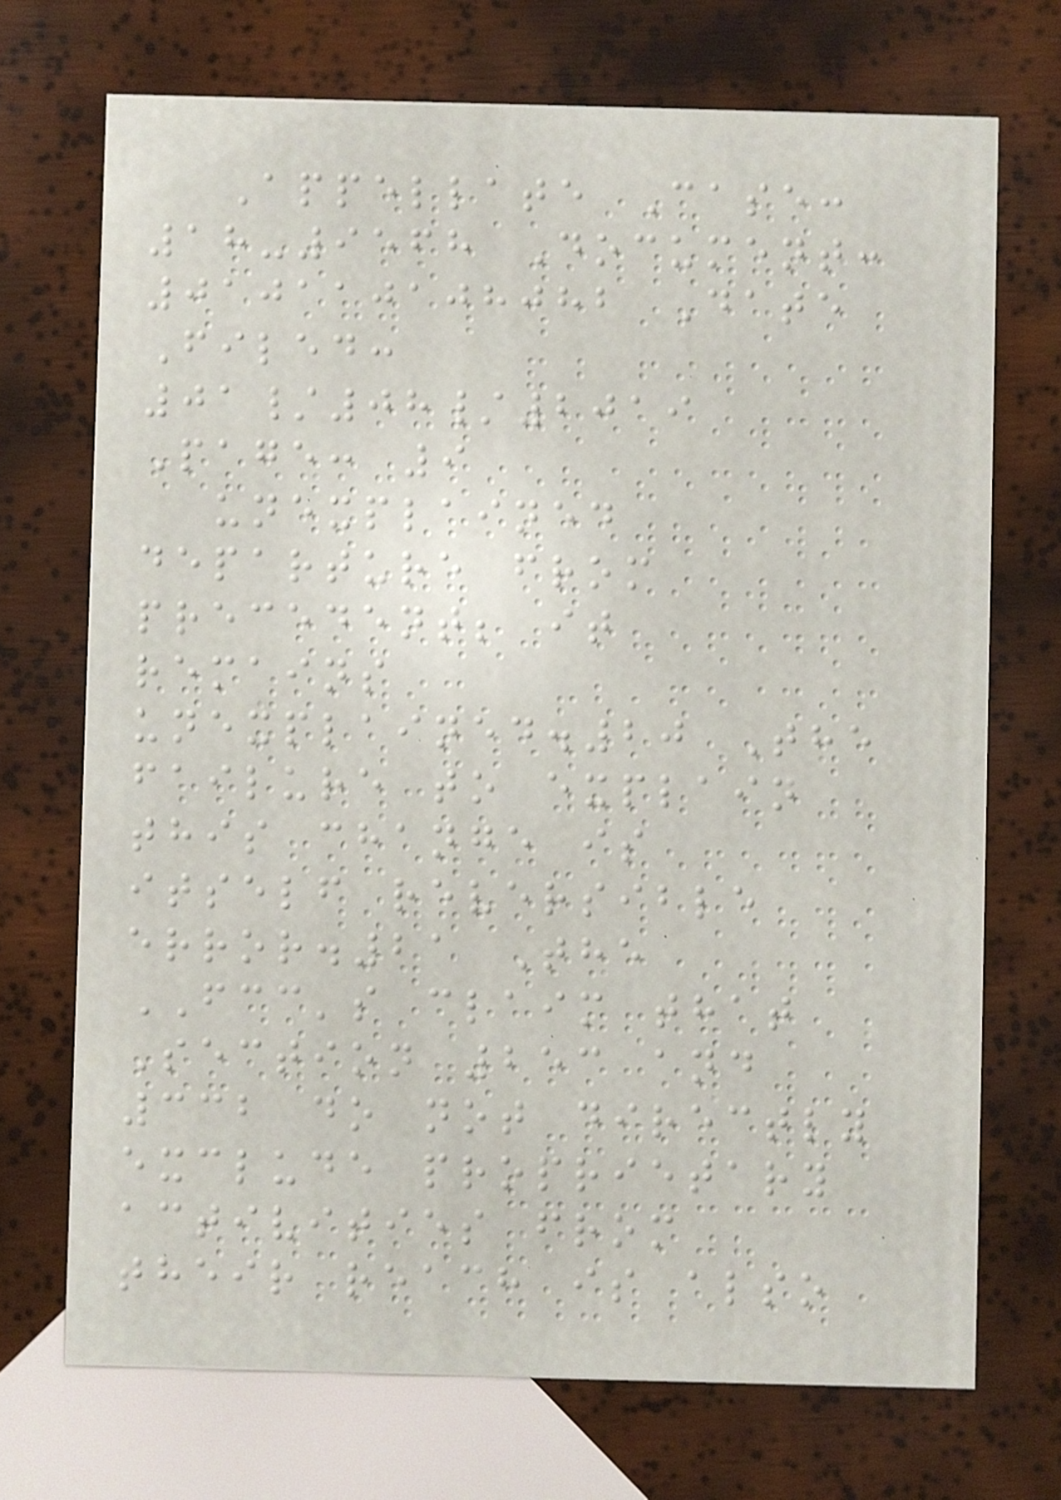Appellate Case:
18-9568 Document:
010110108082 Date
Filed:
01/08/2019
Page: 9
unexplained
departure from
precedent; it
remains
unexplained.20 The
failure to explain
this change is
itself reversible
error.21 The
FCC's claim that
Section 253 and
332 do not directly
exclude proprietary
activities from
their reach is also
